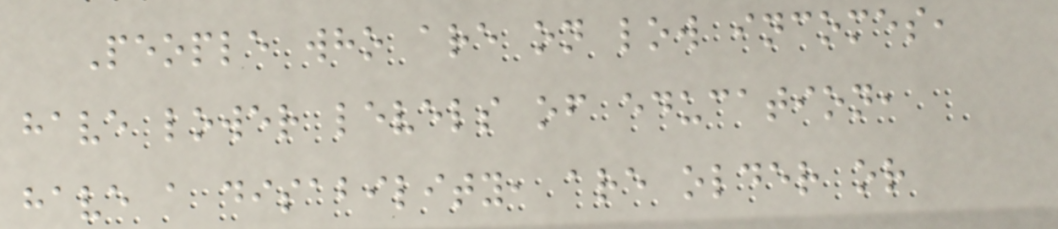People who are on low incomes,
have lower levels of education,
have a disability, are older or
